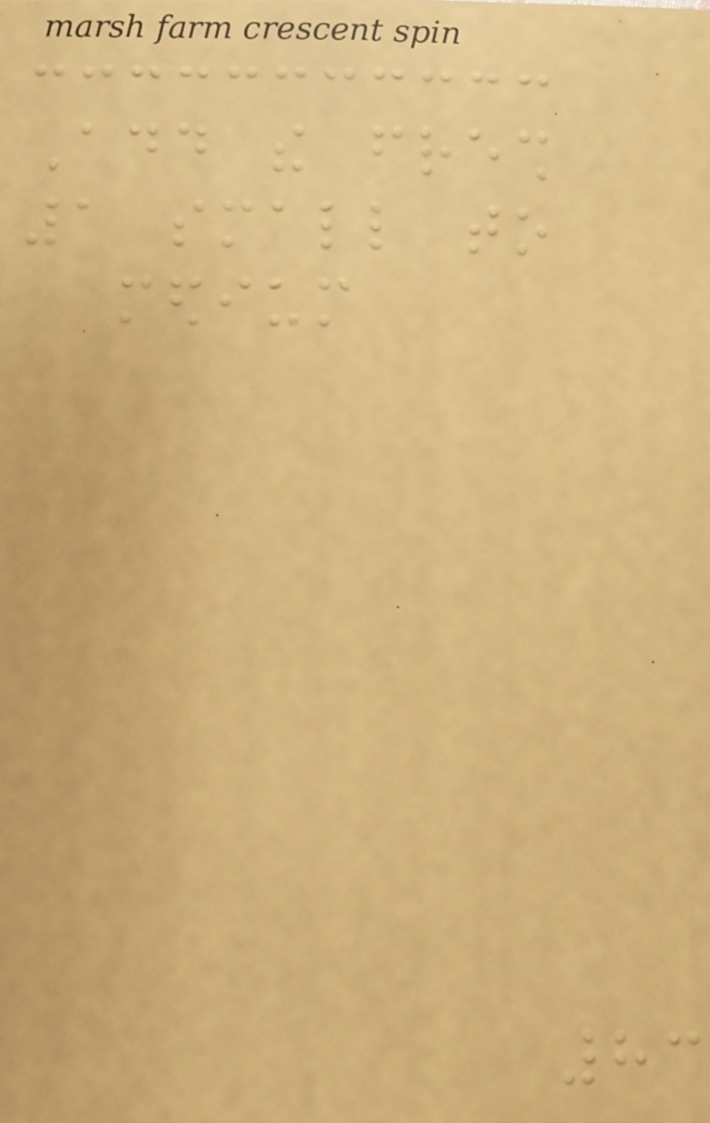Add the fresh
1 small to
medium
83
